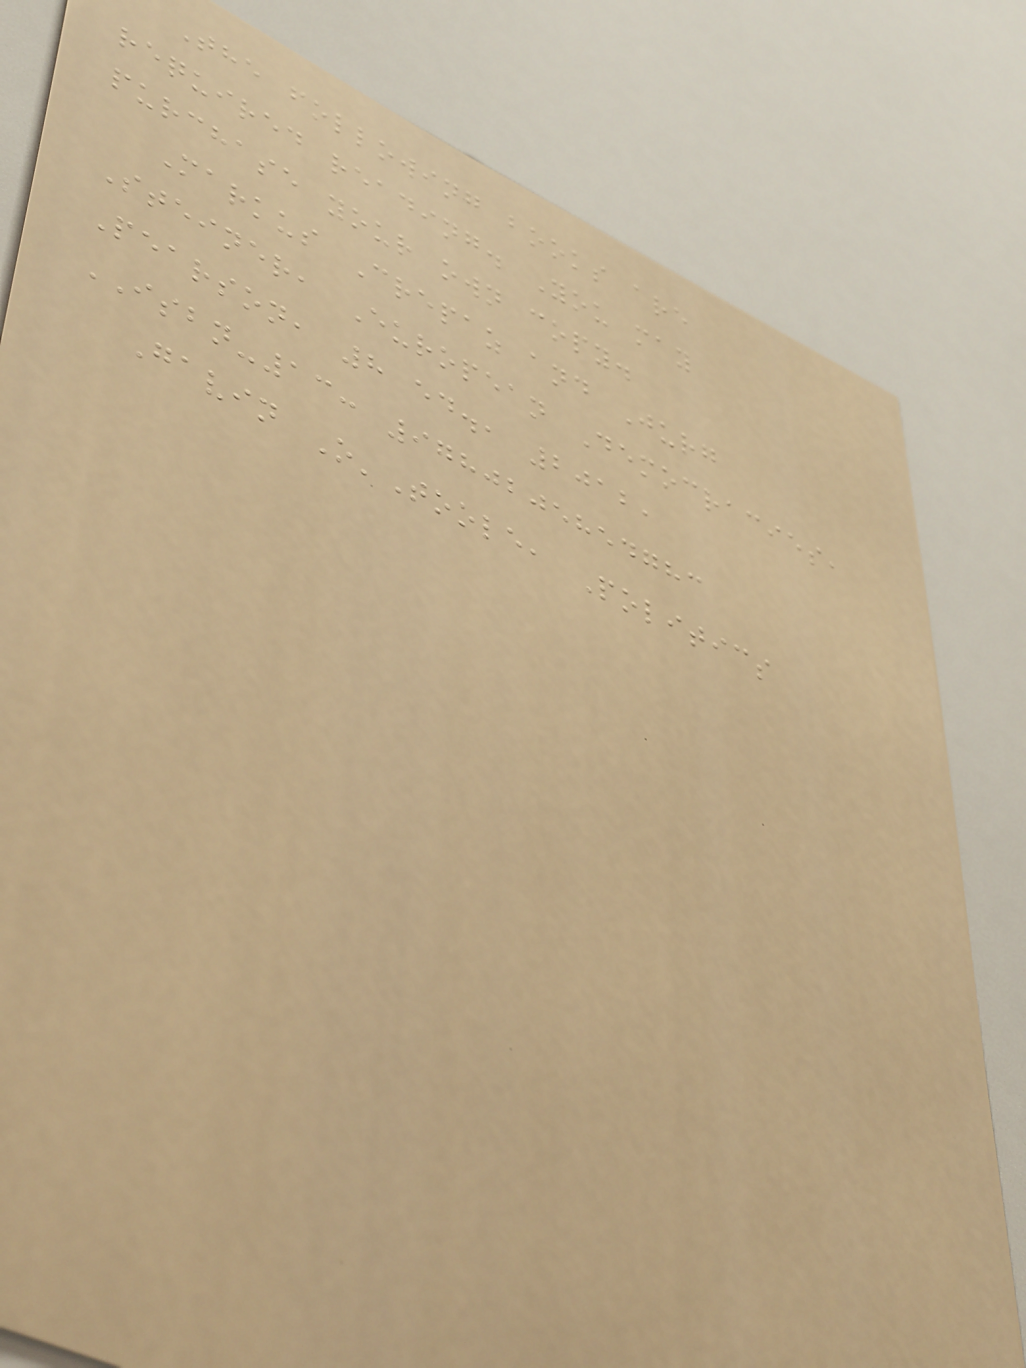The following books are
required reading. You may
purchase your own copy.
Markus Crepaz and Jurg
Steiner, European Democracies,
Pearson, 8 ed., 2012,
ISBN-13: 9780205854783
Gavin O'Toole, Politics
